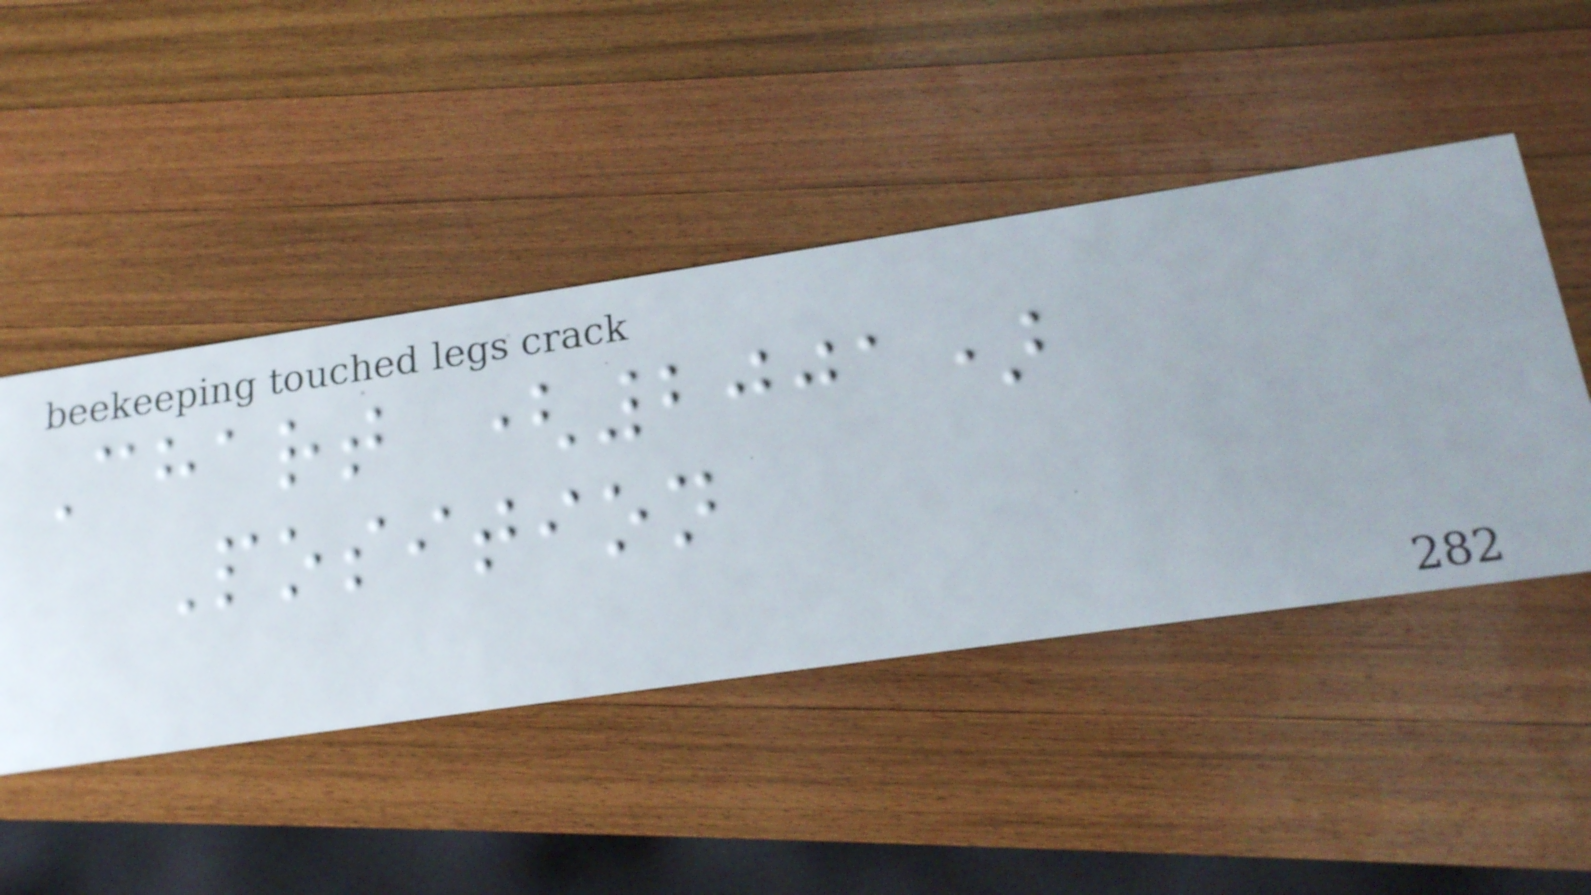Chart (2001)
Position
